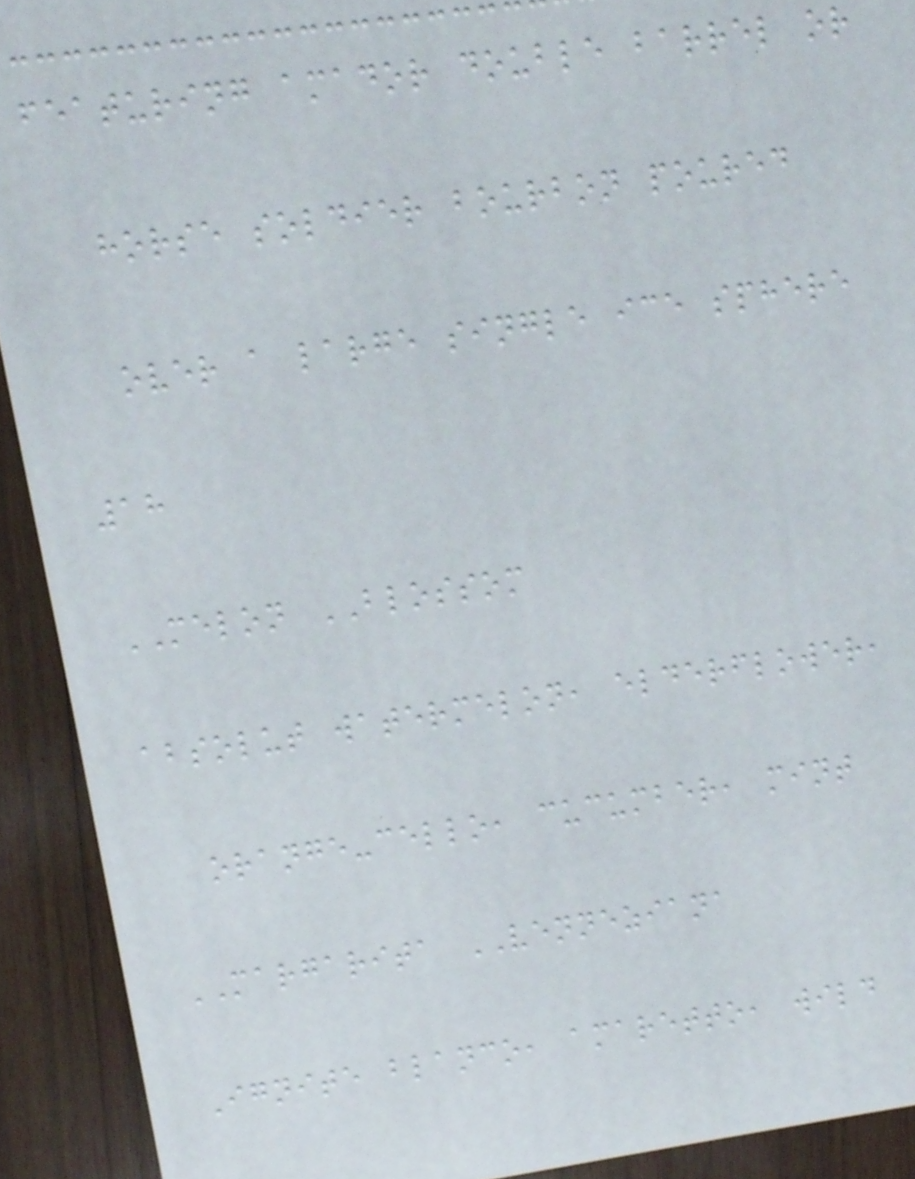featuring amador double barrel or
horse soldier bourbon poured
over a large single ice sphere
18
MELON BLOSSOM
absolut watermelon, elderflower,
orange-cello, cucumber, mint
MARGARITA VENNEZIANA
Ignite blanco, amaretto, wild
